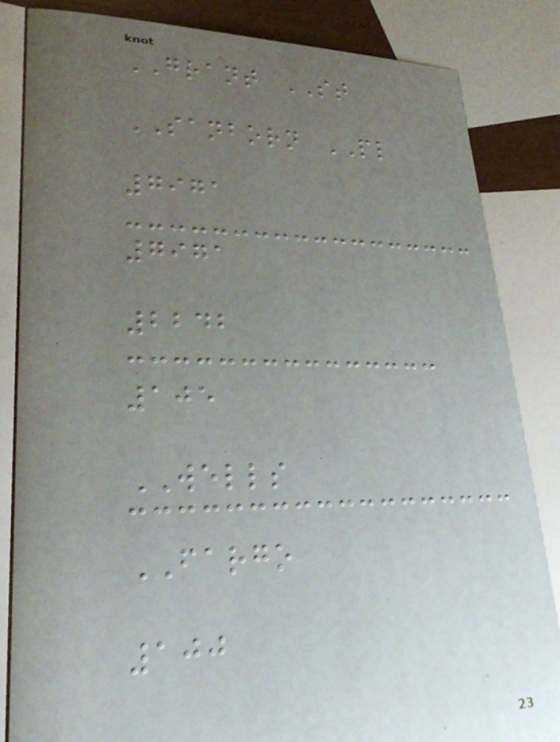GRANT ST
SANBORN PL
7971
7971
2242
105
WELLS
FARGO
100
